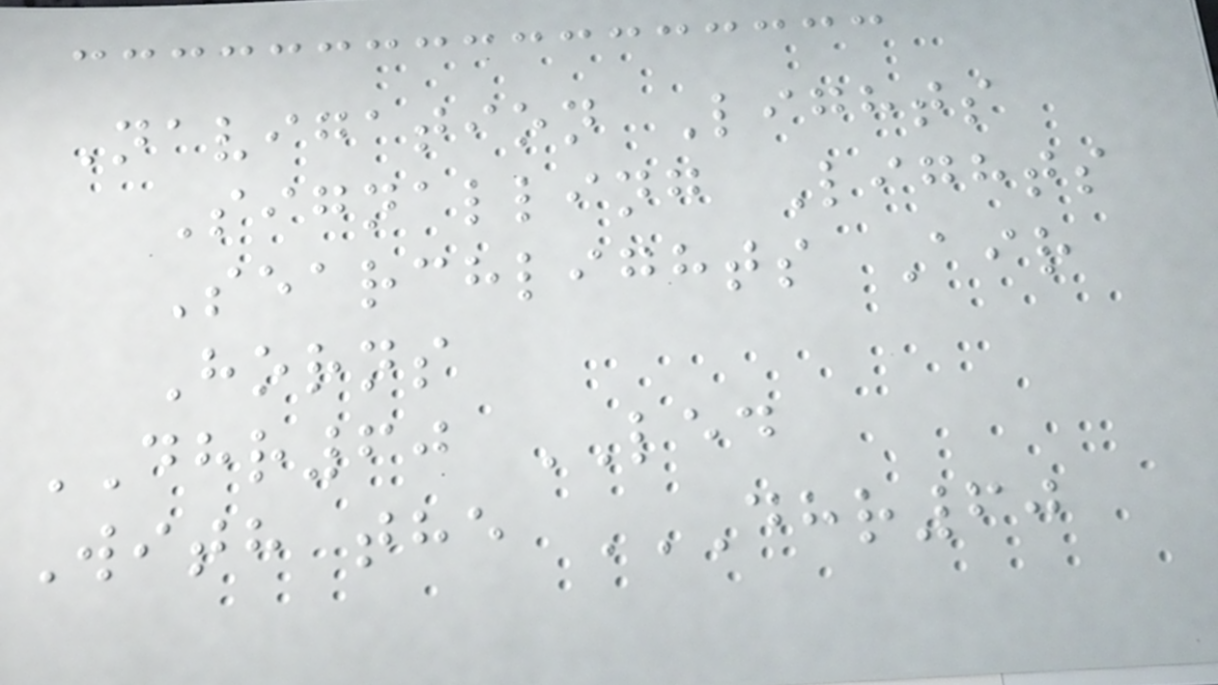Navigation Lights
Signalling Lights
Searchlights Air
Horns
DHR60 LED
With the DHR60
